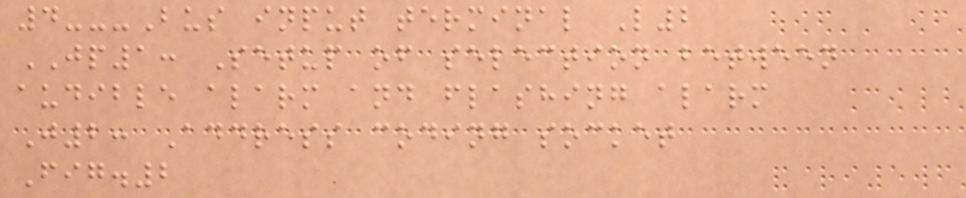4---Bus input terminal L2
JP1: Setup of selection between
audible alarm and flashing alarm
J2: Address coding socket
Fig.2
